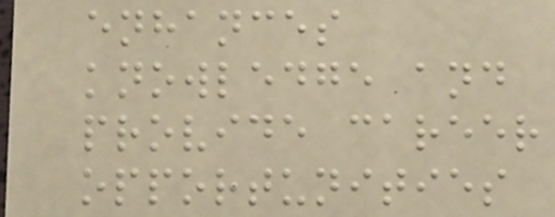enhances
knowledge and
provide career
opportunities
